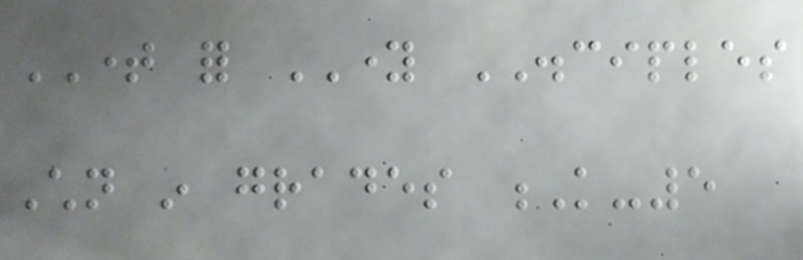TIME for YOUNG DISCIPLES
Children in grades K-5
